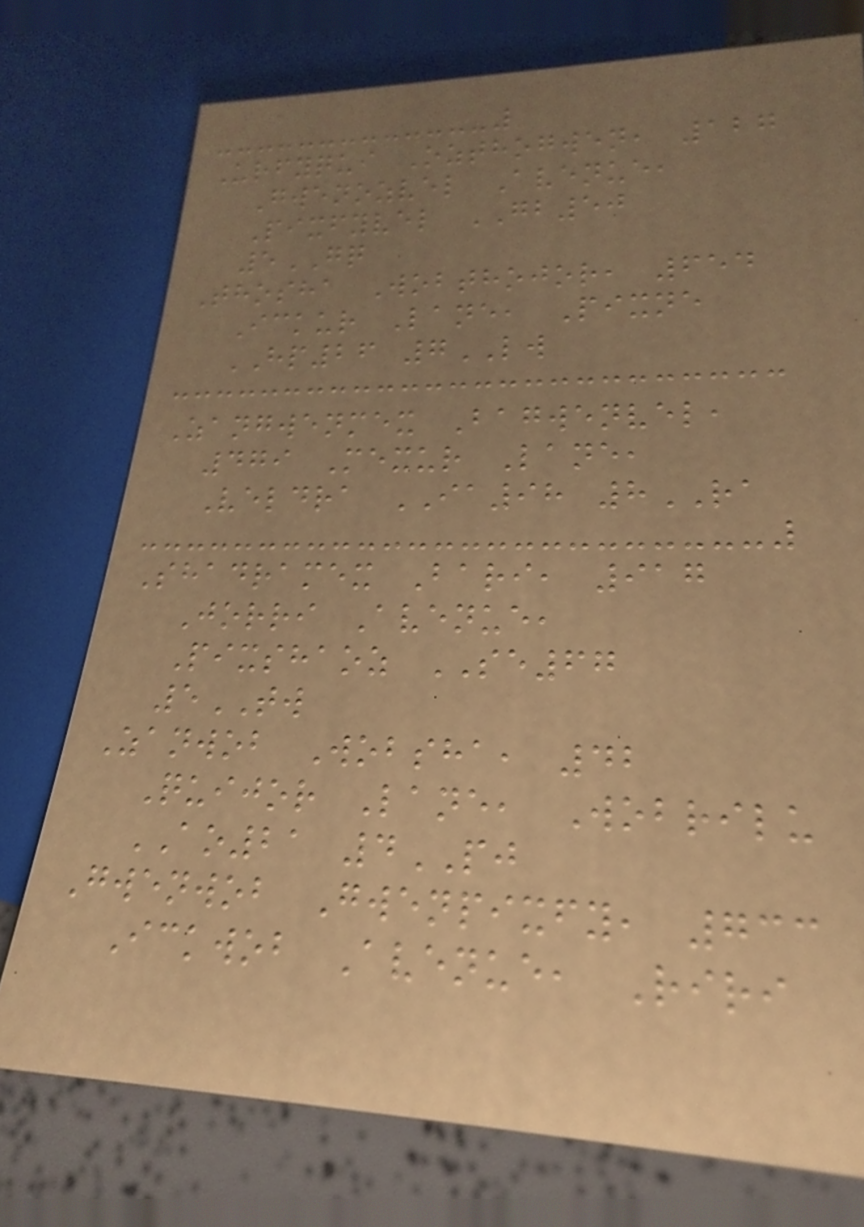Urfyqui Ozthogwen, 127
Gwenozvel Avenue,
Pixfyvel GB50
5GQ
Thosha Wobthojor, 654
Ickur Lane, Pixne
HP26 7LW
Zangwenmex Bagwenvel,
479 Mexur Lane,
Veldra IA98 8RA
Shadramex Bari, 917
Jorri Avenue,
Pixshaoz SE67
5TW
Zanwob Wobsha, 42
Quijor Lane, Wobrilu
AO21 4PJ
Gwenwob Gwenpixfy, 733
Ickwob Avenue, Riri
